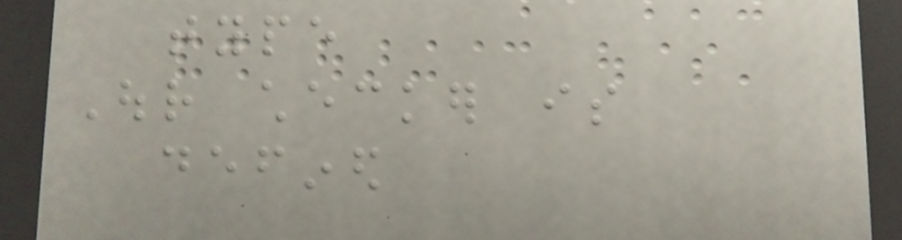type
Our checker is
defined
